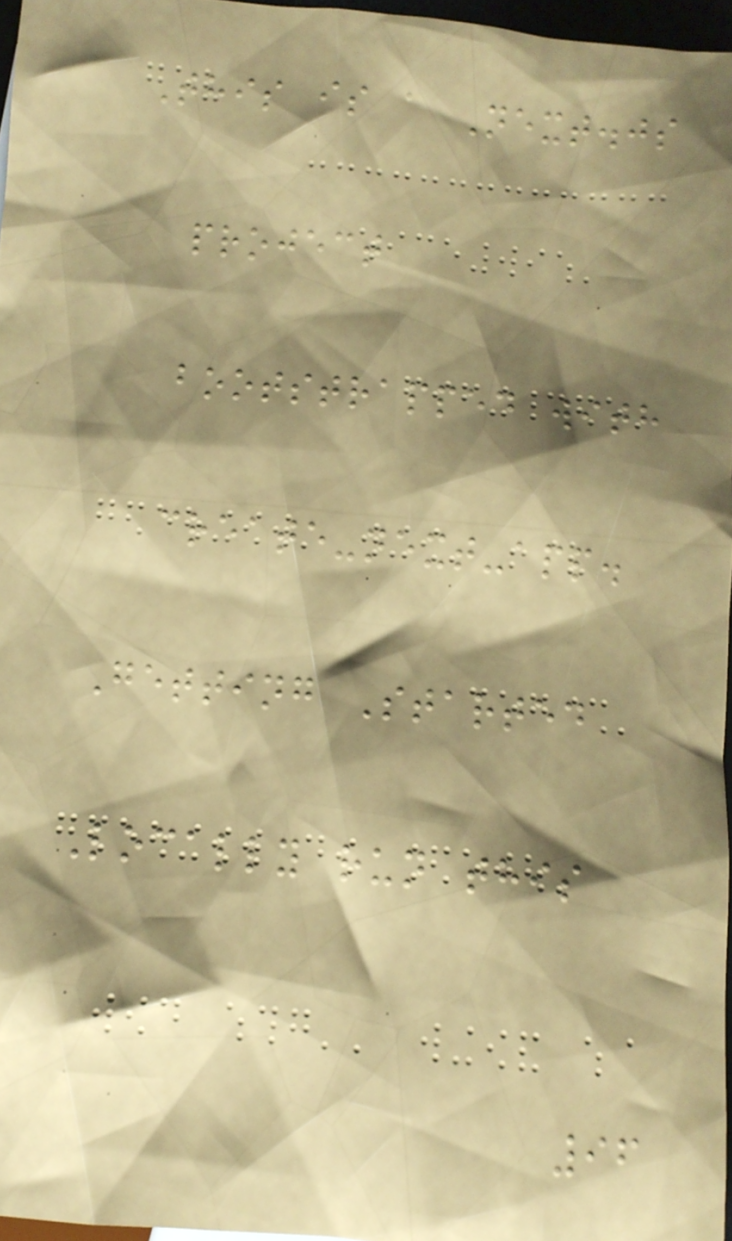This is a Next.js
project
bootstrapped with
create-next-app.
Getting Started
Locally run this
96
